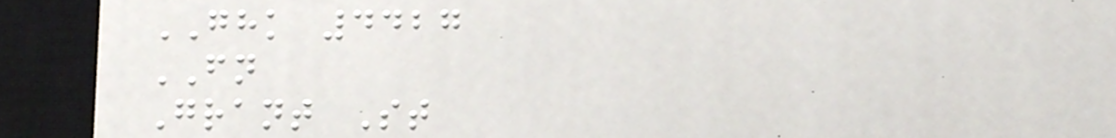GHK 4427
FN
Grant St
